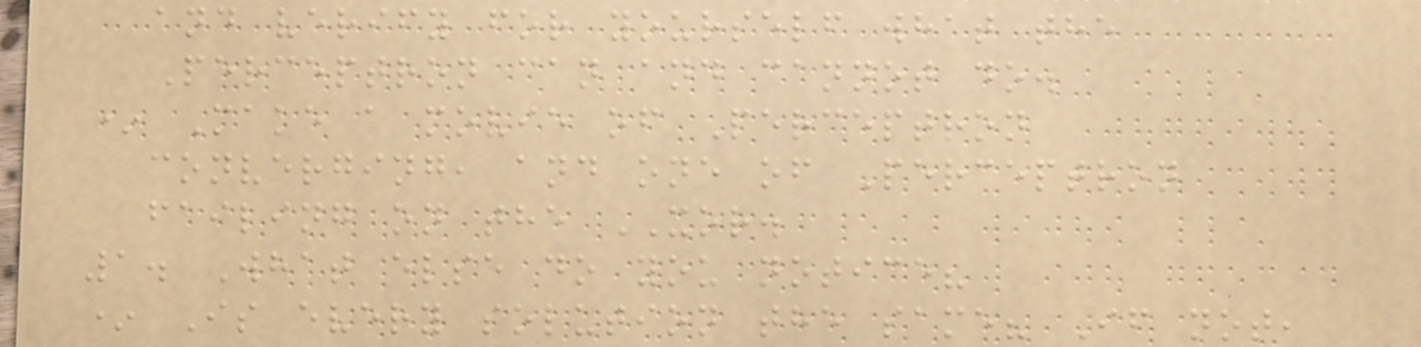and verify for yourself what the
Perceptron can and cannot do.
* Make a movie of Perceptron
converging, and one of Perceptron
failing on the XOR.
1. What else do you notice?
* Is every solution the same? If not,
